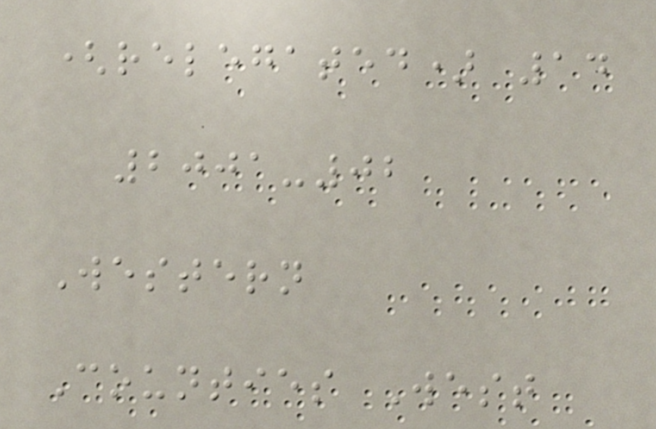(relegated) 14
2001-02
Western
Counties West
